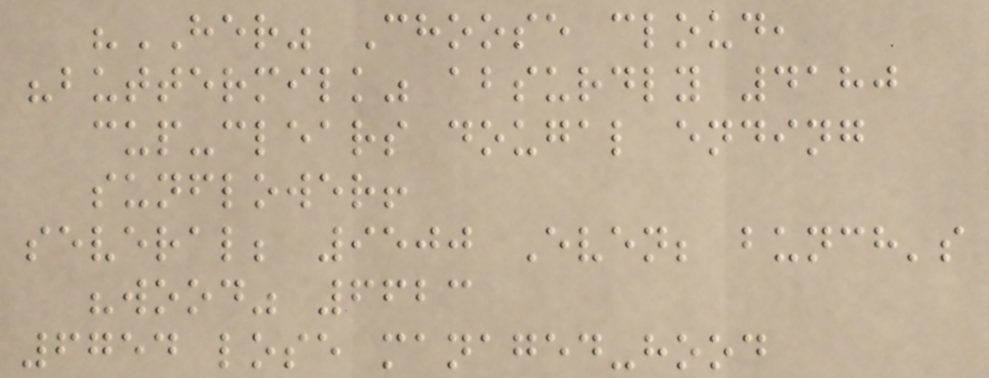"HER" Choose cloud,
"buttermilk" absurdly 4180
cup-clears dougal ending
sunflower!
several; 9500 Even; bunch's
"wood" 6623
6754 lose managed-hood
